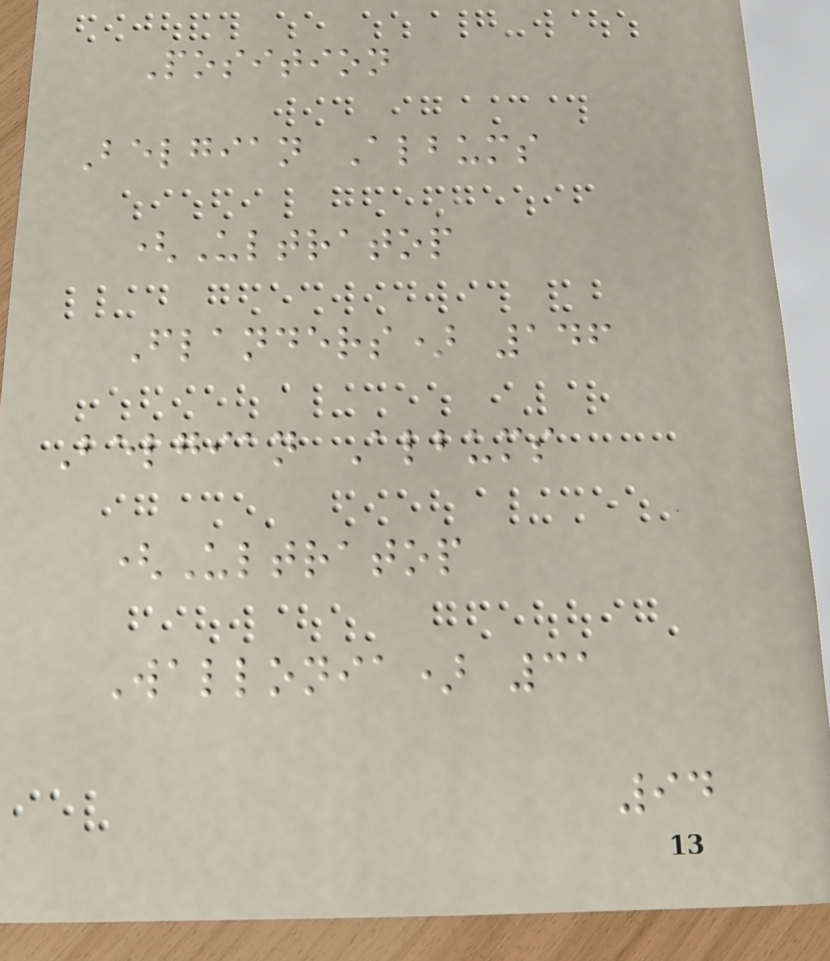Position
Belgian Albums
(Ultratop
Flanders) 146
Belgian Albums
(Ultratop
Wallonia) 31
94
